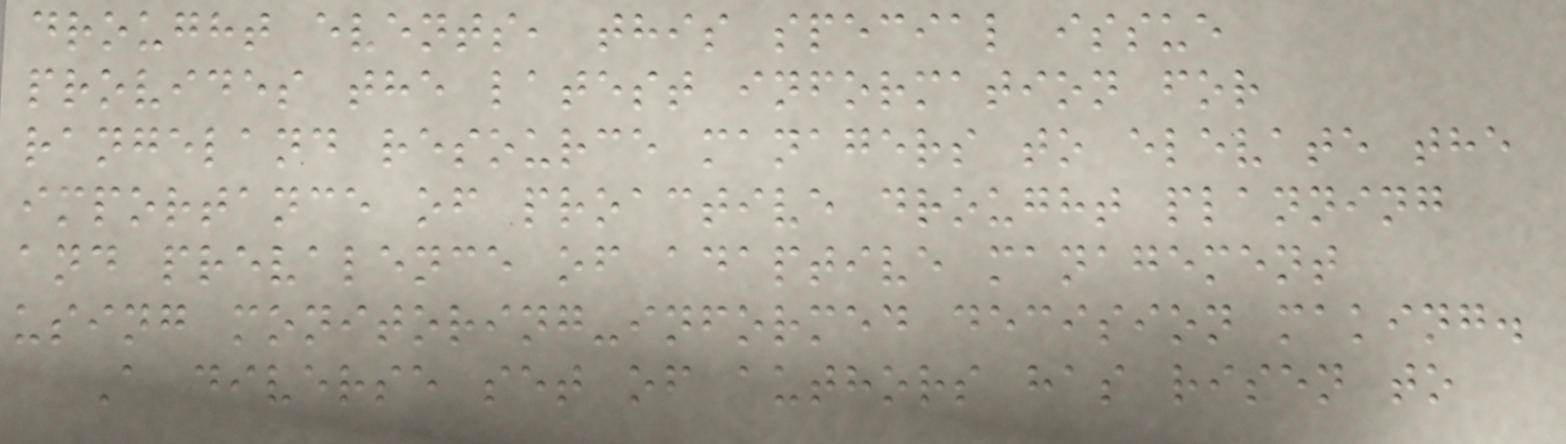drought events, this special issue
provides the latest information for
rangeland resource managers to elevate the
importance of proactive drought planning
and prevalence of adaptive management
using monitoring-informed decision making.
A diverse set of authors has risen to
